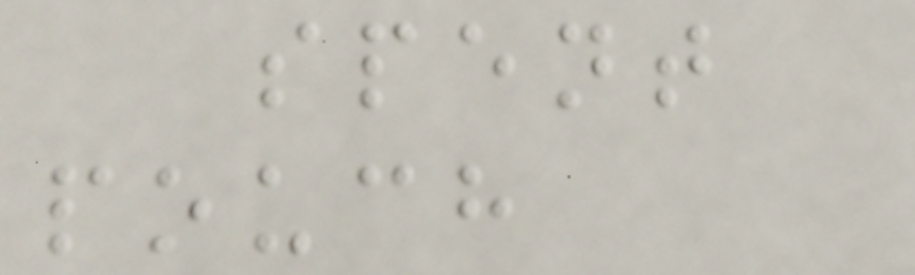spent
pouch
